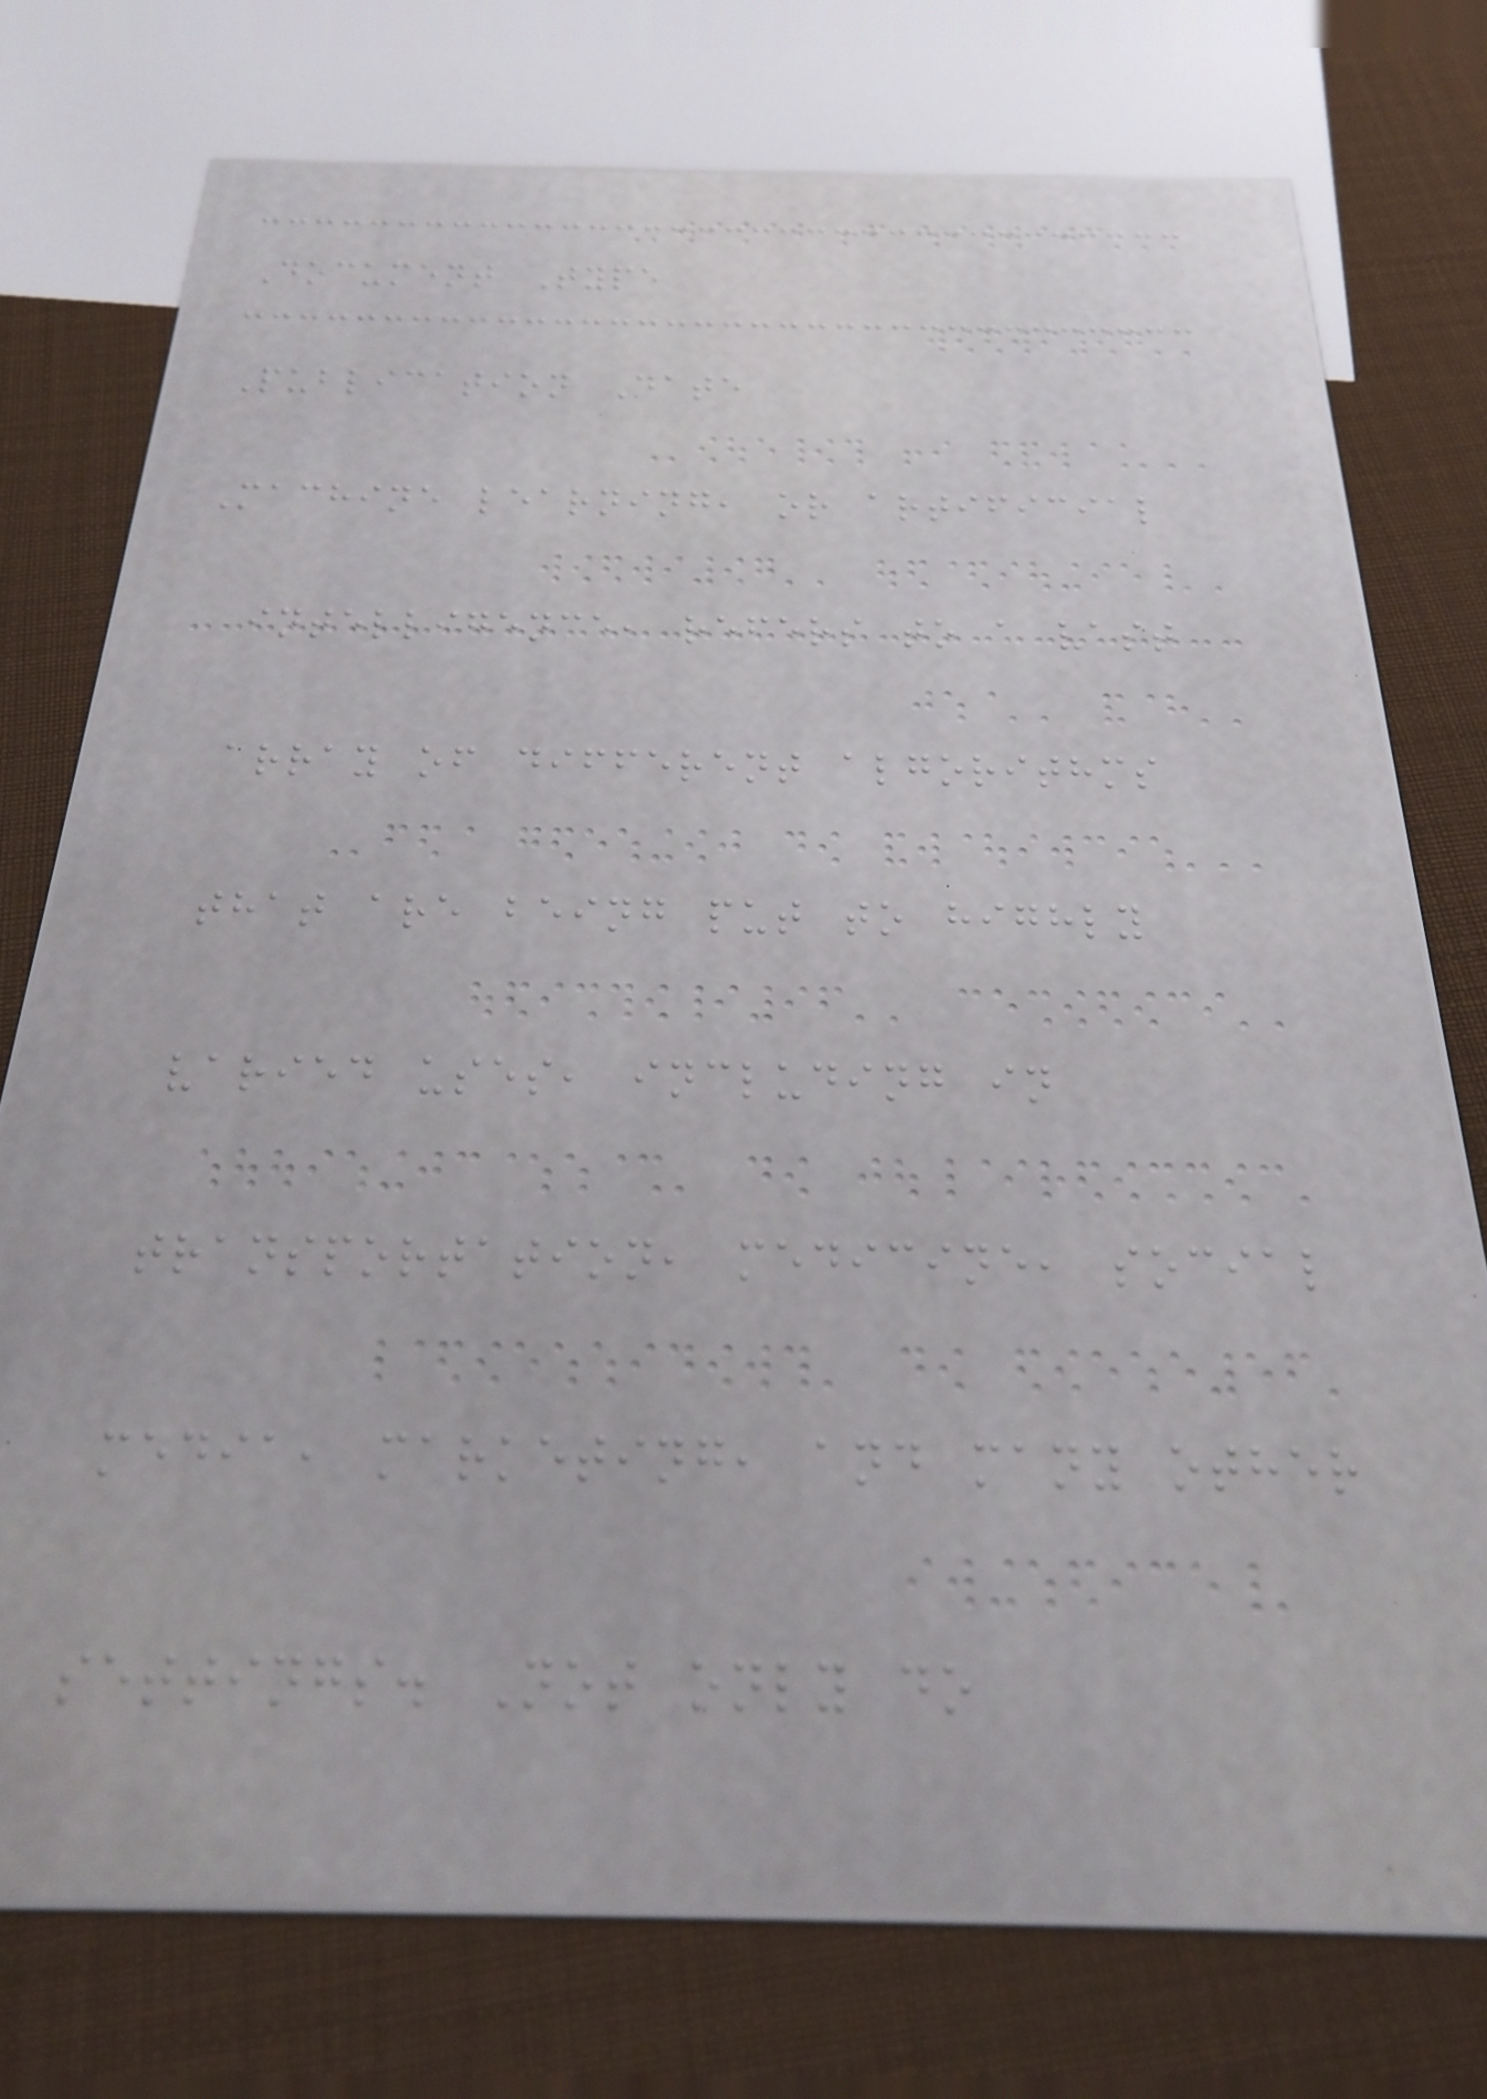Document Type
Publication Date
Machine learning, or artificial
intelligence, refers to a vast
array of different algorithms
that are being put to highly
varied uses, including in
transportation, medicine, social
media, marketing, and many other
settings. Not only do
